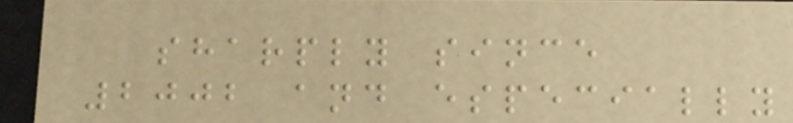sharply since
2002 and especially
